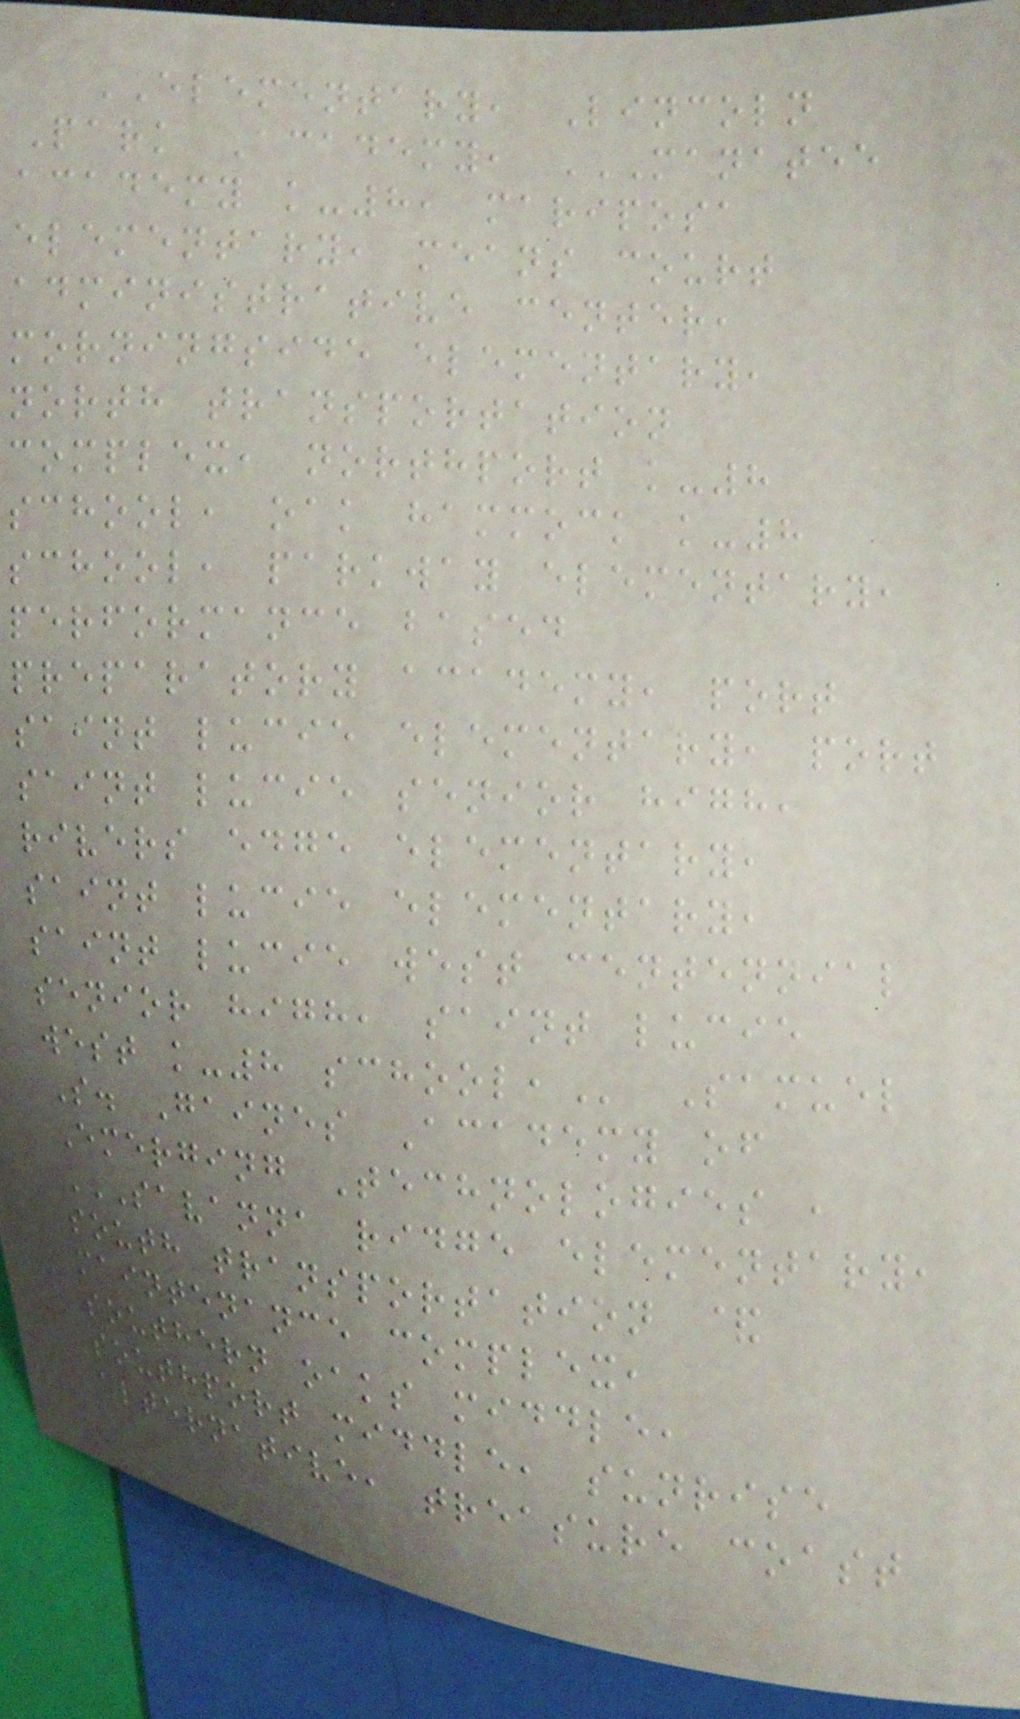ELEMENTARY, Lincoln
Park Academy, MANATEE
ACADEMY K-8, MARIPOSA
ELEMENTARY, MEANS COURT
ADMINISTRATIVE CENTER,
MORNINGSIDE ELEMENTARY,
NORTH TRANSPORTATION
COMPLEX, NORTHPORT K-8
SCHOOL, OAK HAMMOCK K-8
SCHOOL, PARKWAY ELEMENTARY,
PERFORMANCE BASED
PREPARATORY ACADEMY, PORT
SAINT LUCIE ELEMENTARY, PORT
SAINT LUCIE SENIOR HIGH,
RIVERS EDGE ELEMENTARY,
SAINT LUCIE ELEMENTARY,
SAINT LUCIE WEST CENTENNIAL
SENIOR HIGH, SAINT LUCIE
WEST K-8 SCHOOL, Samuel
S. Gaines Academy of
Emerging Technologies ,
SAVANNA RIDGE ELEMENTARY,
SOUTH TRANSPORTATION &
MAINTENANCE COMPLEX,
SOUTHERN OAKS MIDDLE,
SOUTHPORT MIDDLE, SUNRISE
ALTERNATIVE, TREASURE COAST
